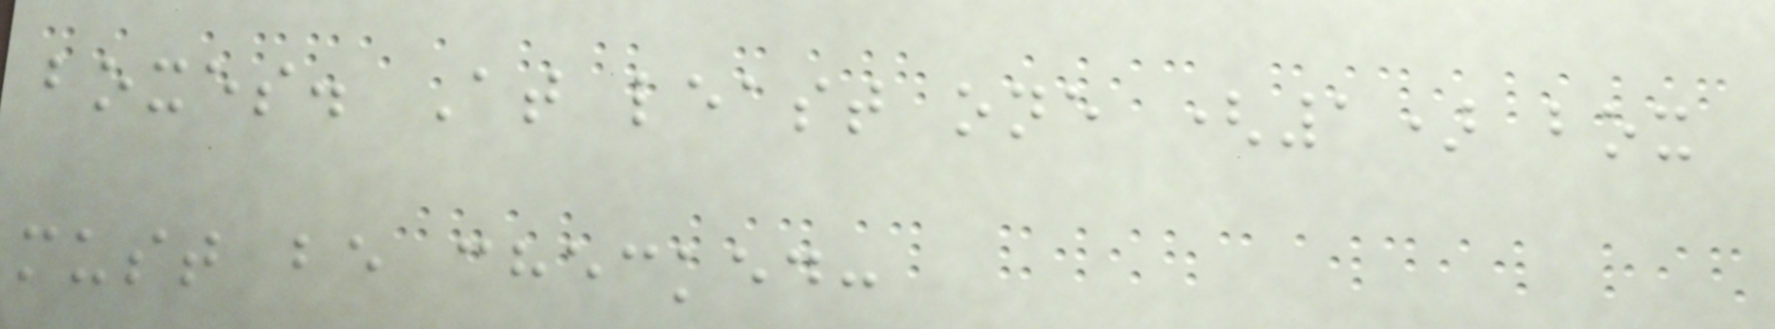boxes. At least one (1) box
must be checked:
